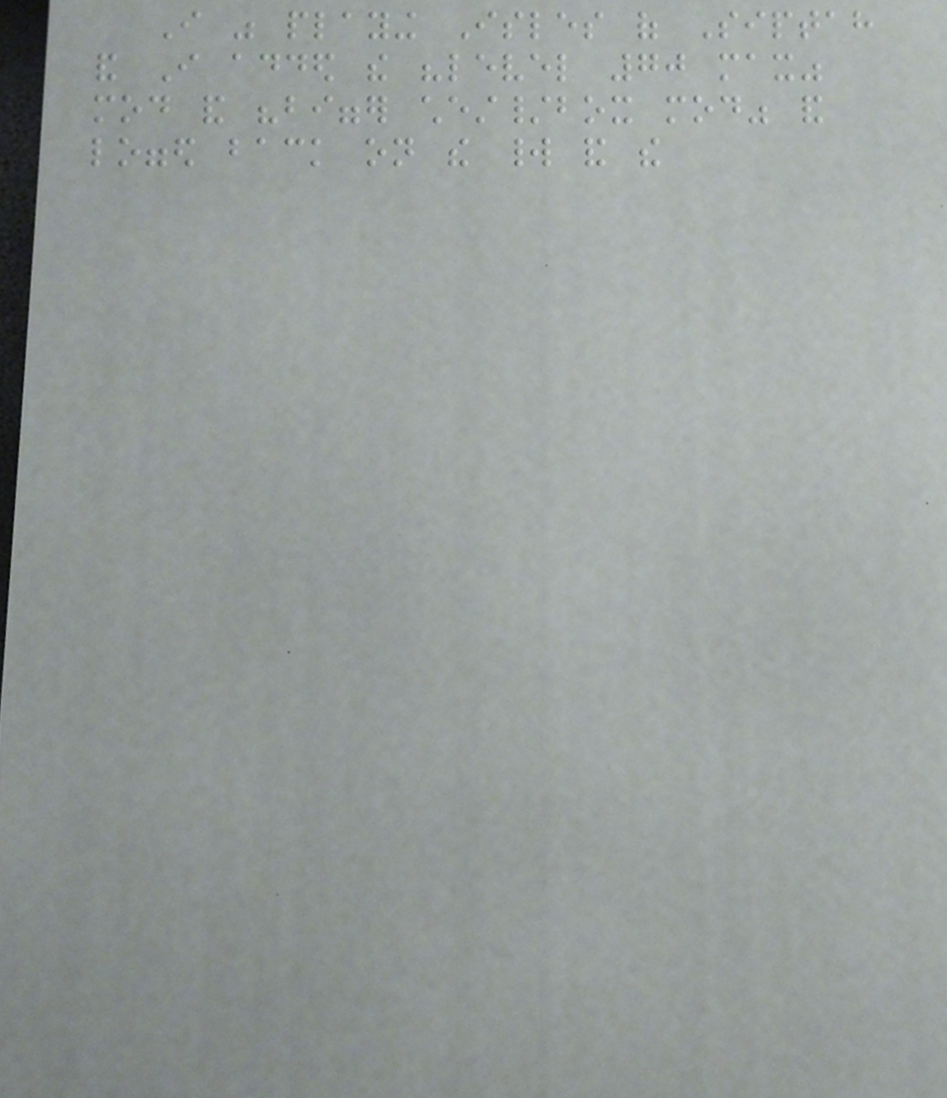I was playing Isles of Siptah
and I added the "level 70 max"
mod and "bigger chest/box mod" and
logged back on the world and the
